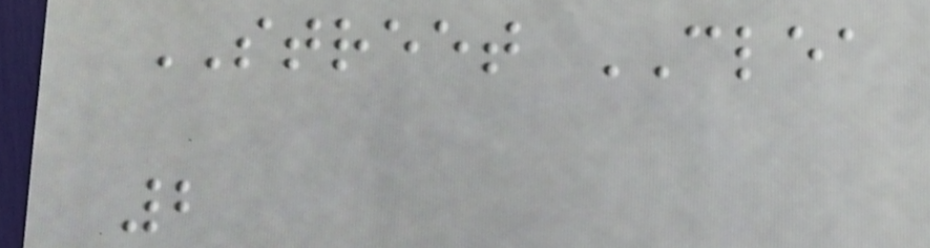STREET CLEA
2
